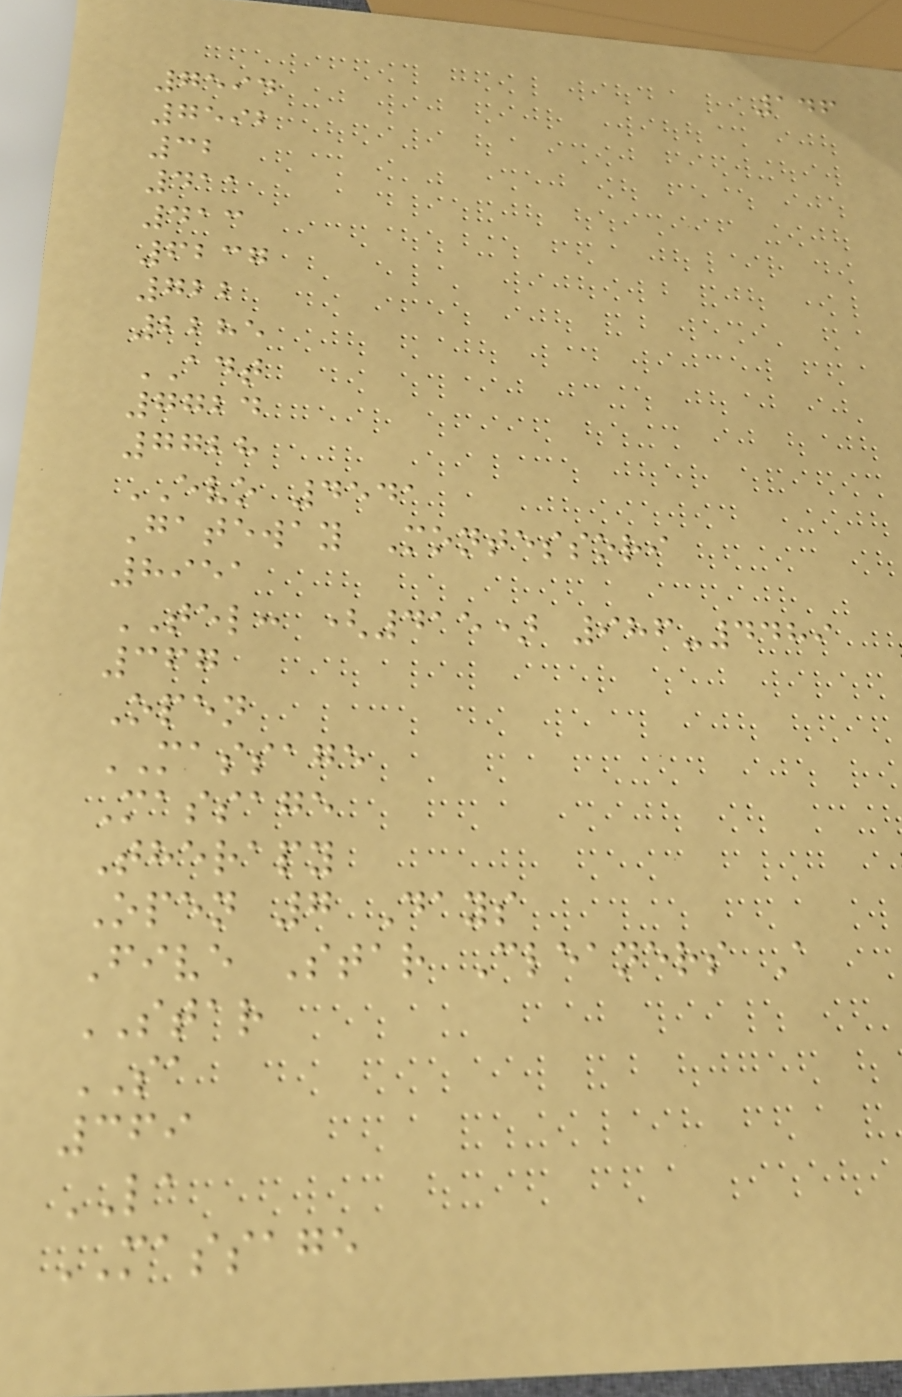146
7594
7592
32
411
413
6237
722
2285
ADT
7724
7728
EVO 4541
Gateway Montessori
8951
TEL: (415) 986-4489
367
Open
MASSAGE
Massage
Therapy
Open 7 Days
Five Star Cleaners A
STAR
SA
369
LA
MASSAGE
